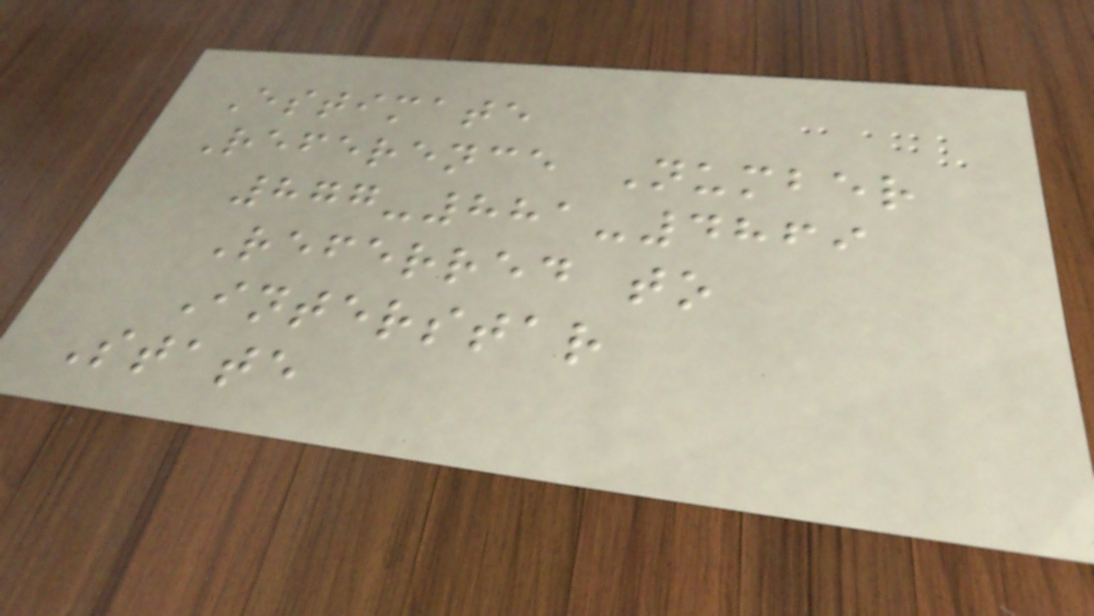Estimate
Reference Number
877-881-4869
Referred to
Interstar
State
